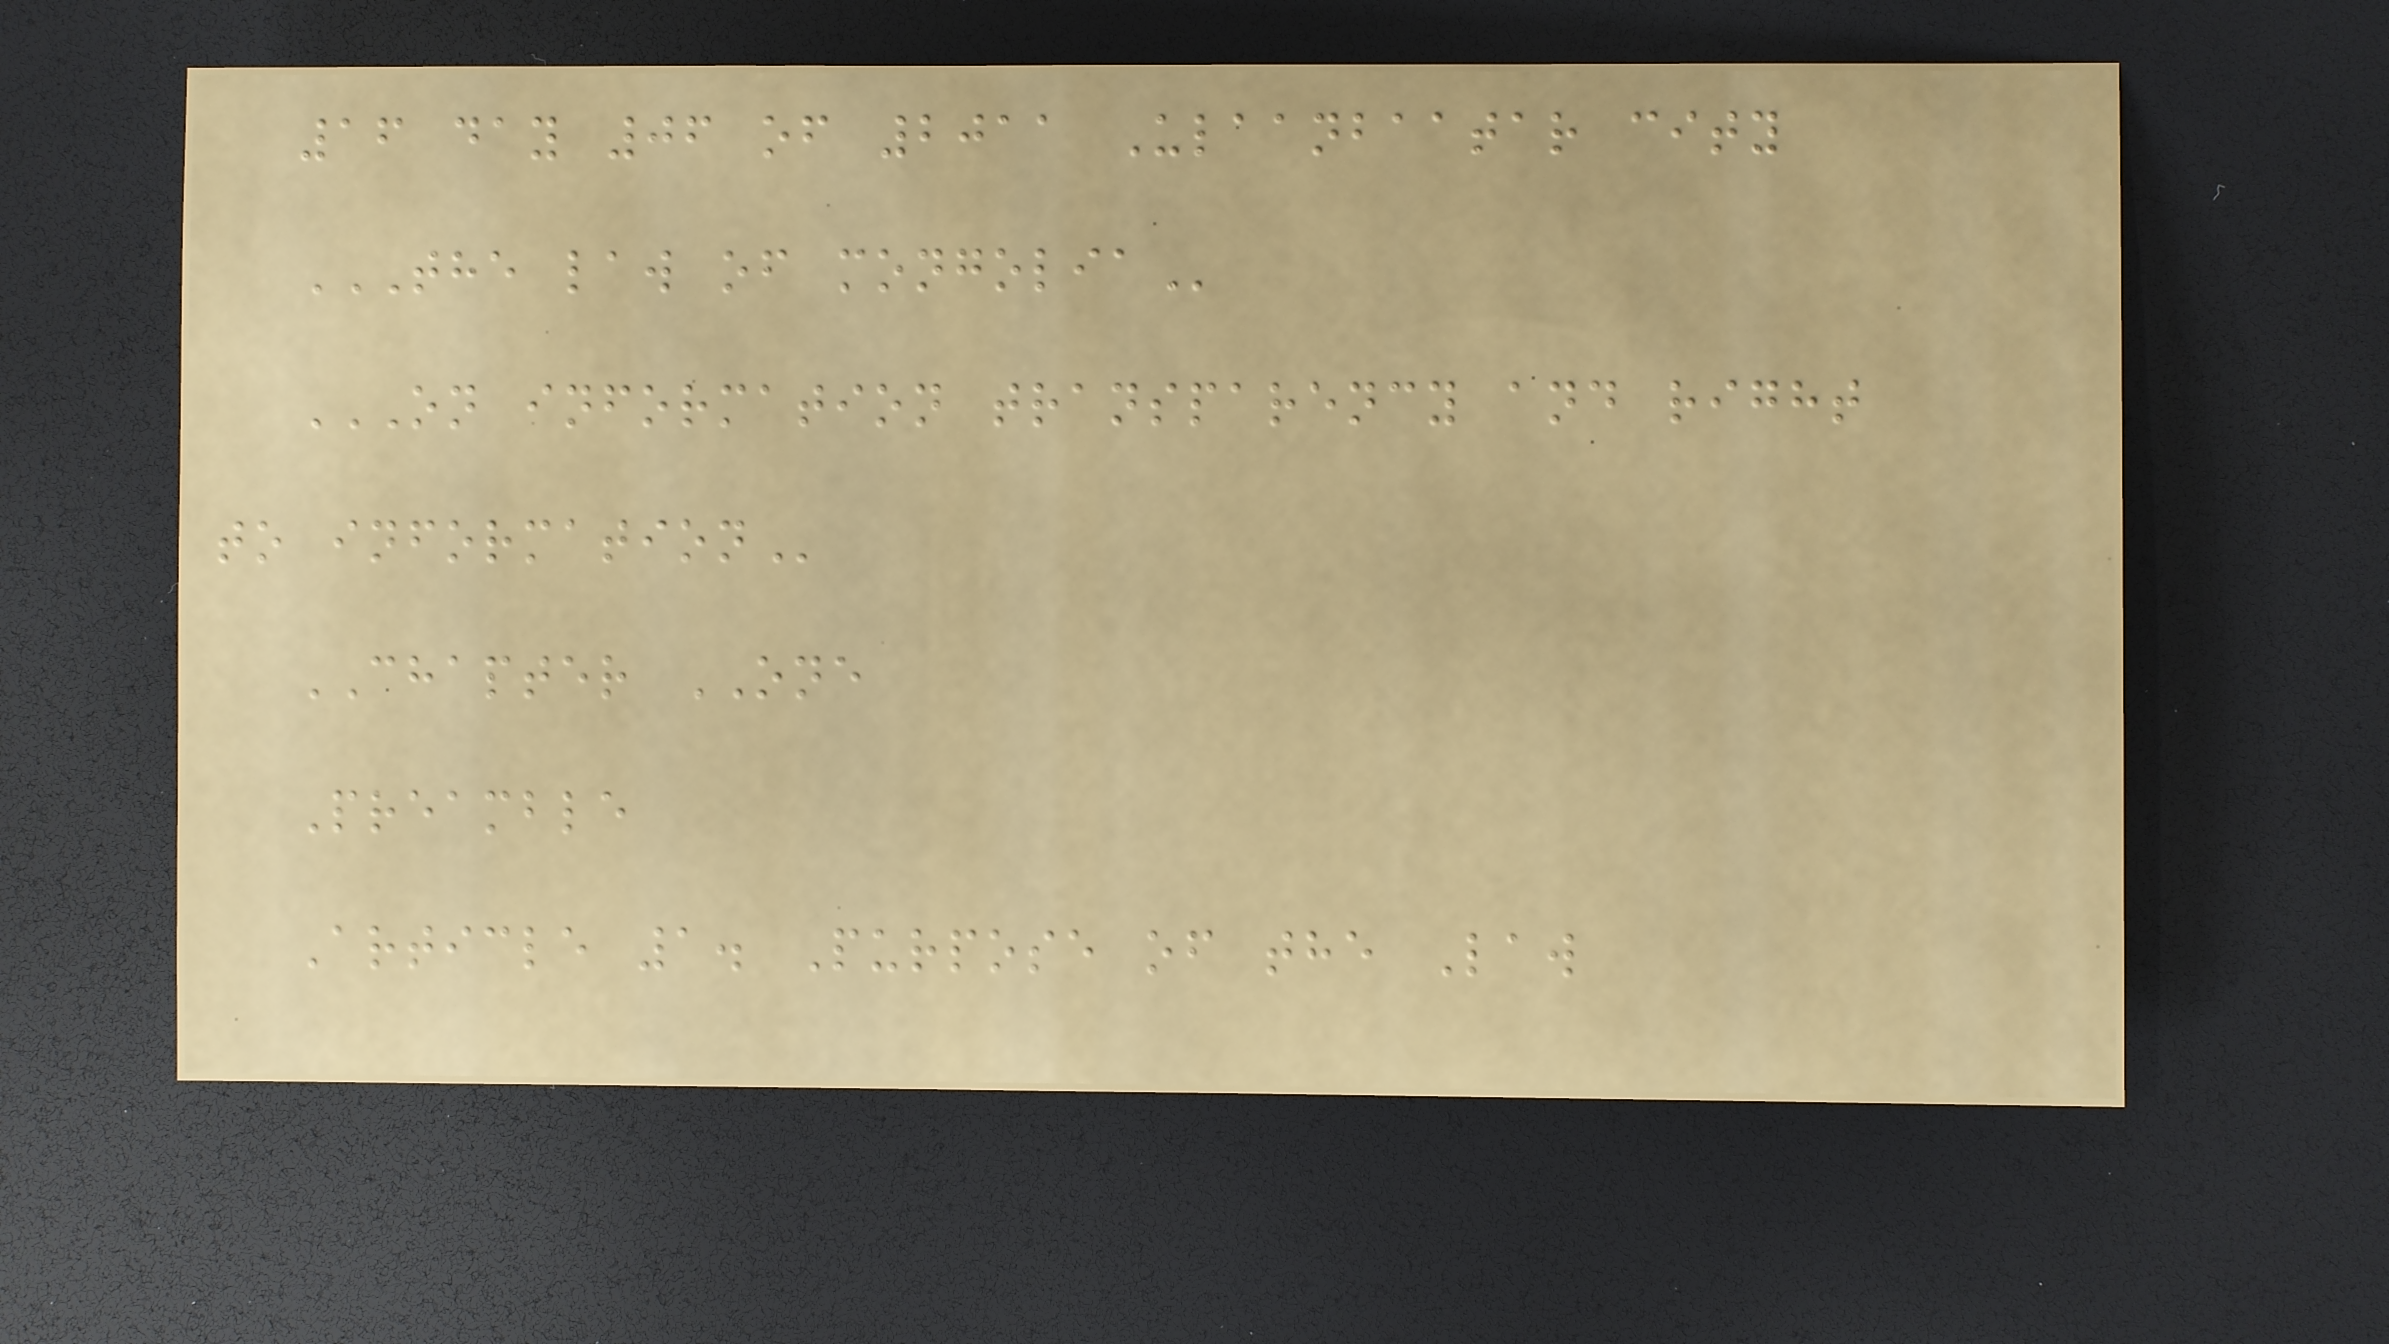16 day 06 of 2011 Ulaanbaatar city
THE LAW OF MONGOLIA
ON INFORMATION TRANSPARENCY AND RIGHT
TO INFORMATION
CHAPTER ONE
Preamble
Article 1. Purpose of the Law
